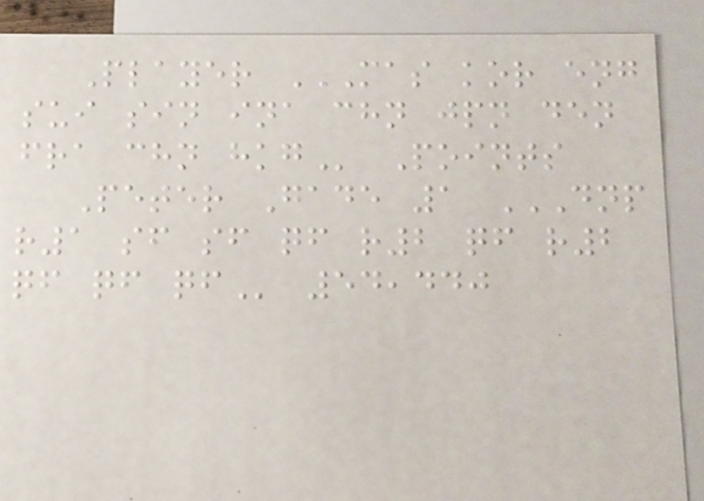Player MAS KOR ENG
SUI SIN INA CHN JPN DEN
FRA CHN HKG Points
Peter Gade 1 DNP
R1 SF SF QF R2 QF R2
QF QF QF 54,440
